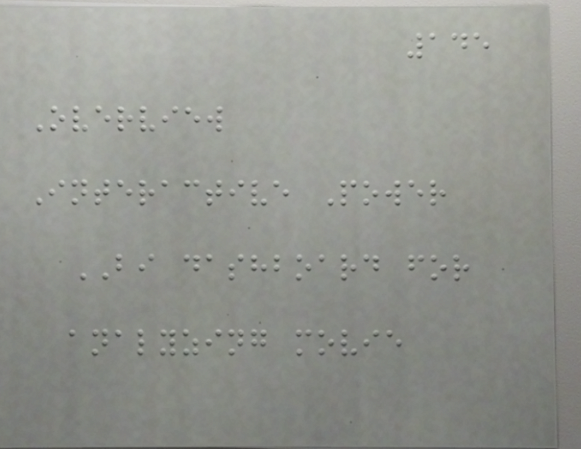145
Overview
Interactive Power
BI dashboard for
analyzing movie
